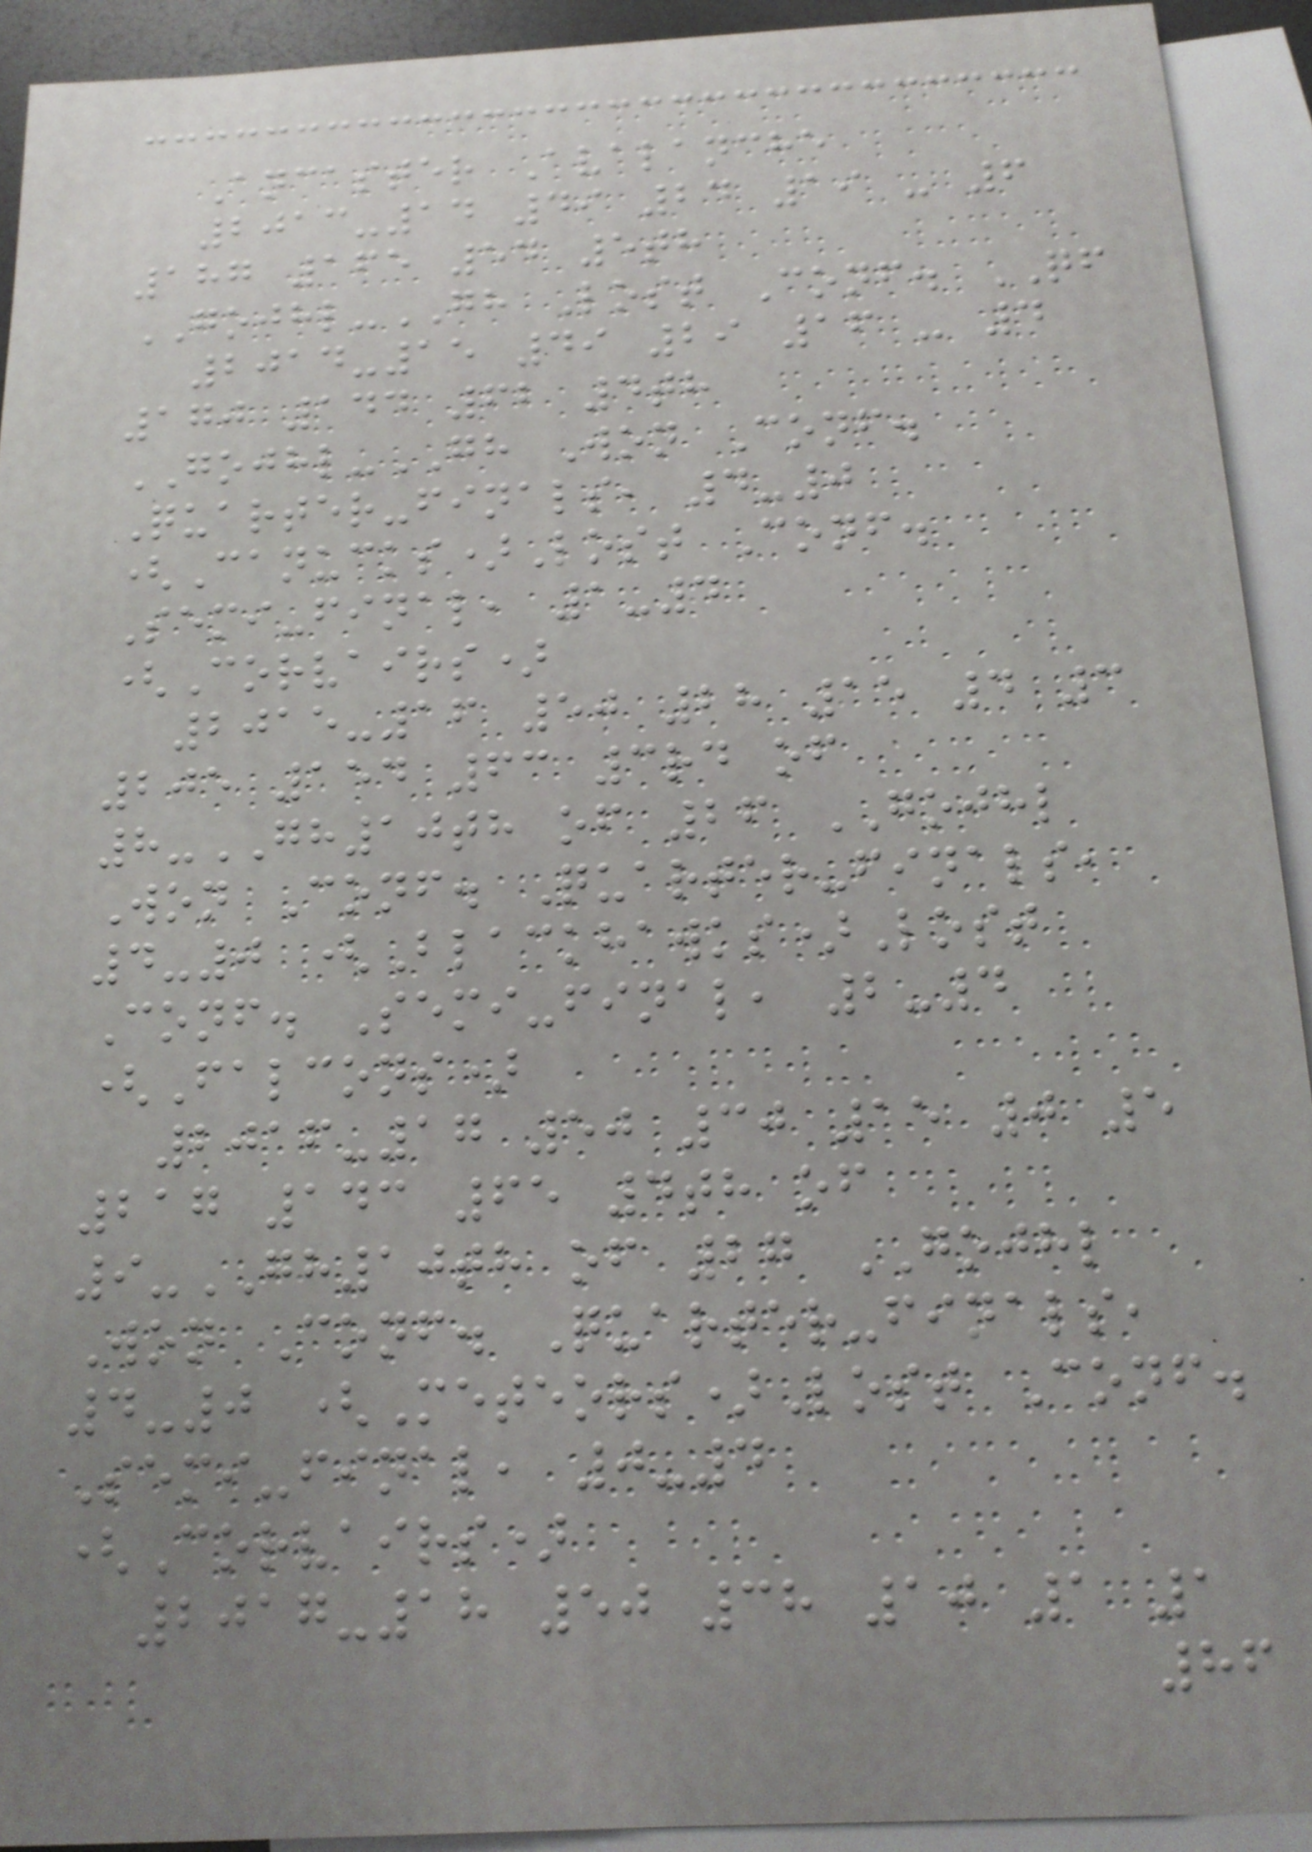Ancaster Avalanche
2013-14 49 24 19 - 6
187 165 54 5th
GOJHL-GH Lost Conf. QF
2014-15 49 29 16 - 4
170 144 62 4th
GOJHL-GH Won Conf.
Quarter-finals, 4-0
(Canucks)Lost Conf.
Semi-final, 1-4
(Corvairs)
2015-16 50 28 15 4 3
205 154 63 3rd of
8-GH10th of 26 GOJHL
Won Conf. Quarter-finals,
4-0 (Blackhawks)Lost
Conf. Semi-final, 2-4
(Falcons)
2016-17 50 30 15 0 5
217 143 65 4th of
9-GH10th of 27 GOJHL
Won Conf. Quarter-finals,
4-0 (Meteors)Lost Conf.
Semi-final, 0-4
(Corvairs)
2017-18 50 38 10 1 1
86
